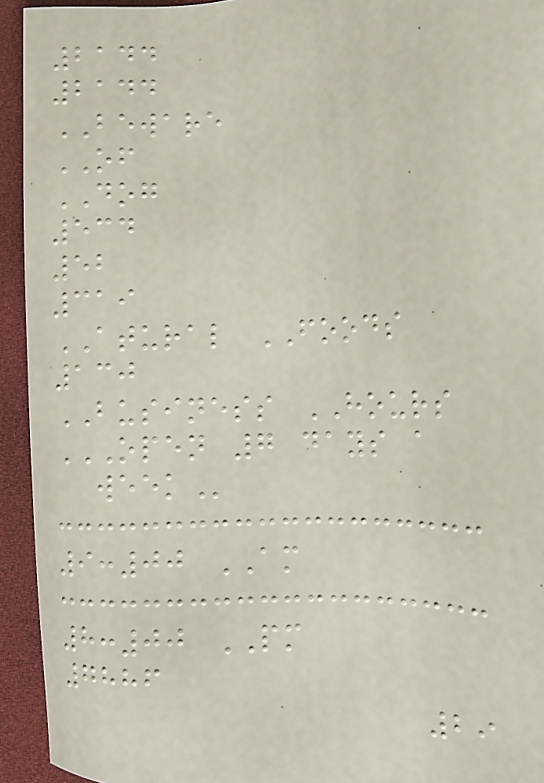2144
2144
BEWARE
OF
DOG
534
52
319
ATURAL FOODS
130
BUSINESS HOURS
OPEN 7 DAYS A
WEEK
9:00 AM
8:00 PM
7886
29
